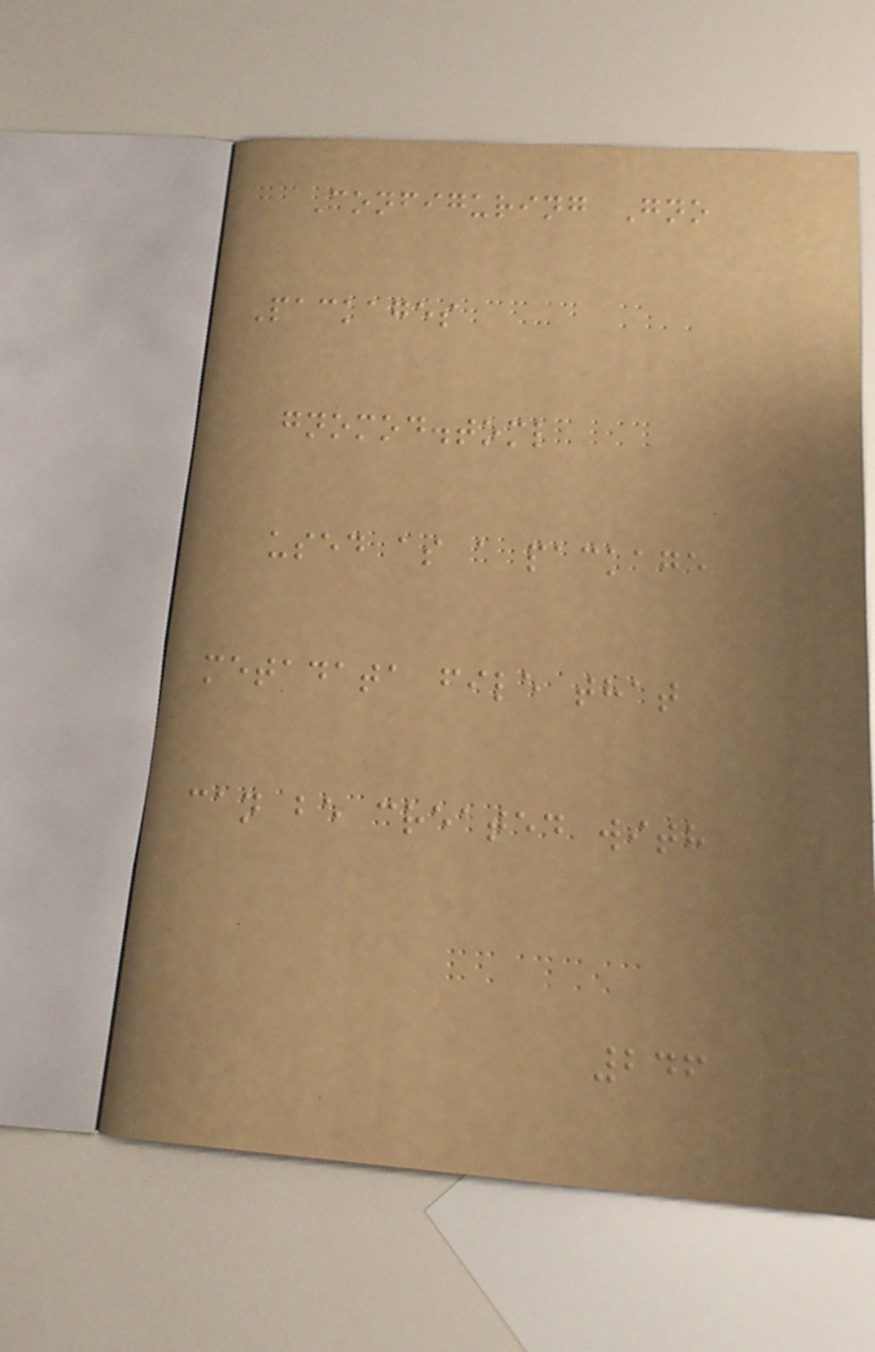Configuring Gno
Packages
gnomod.toml
used as a package
metadata file that
can be created with
246
